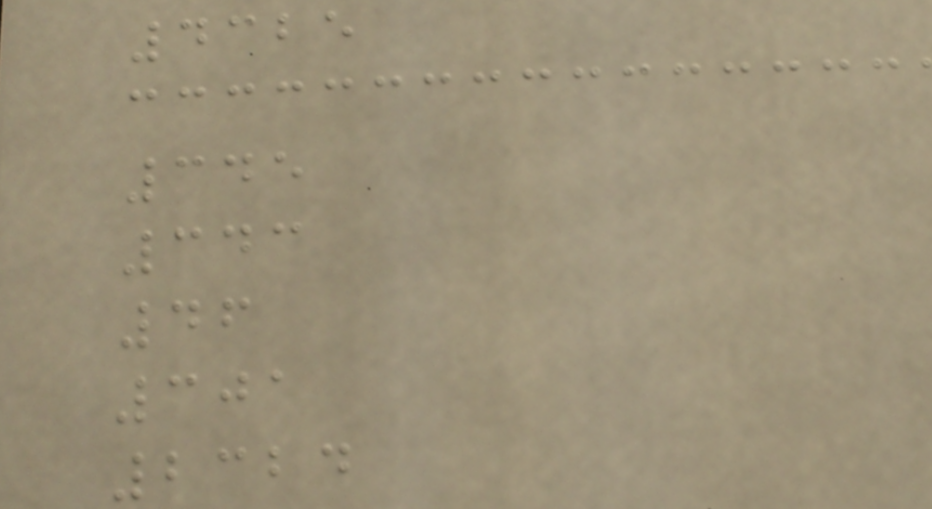4325
345
343
46
301
2324
